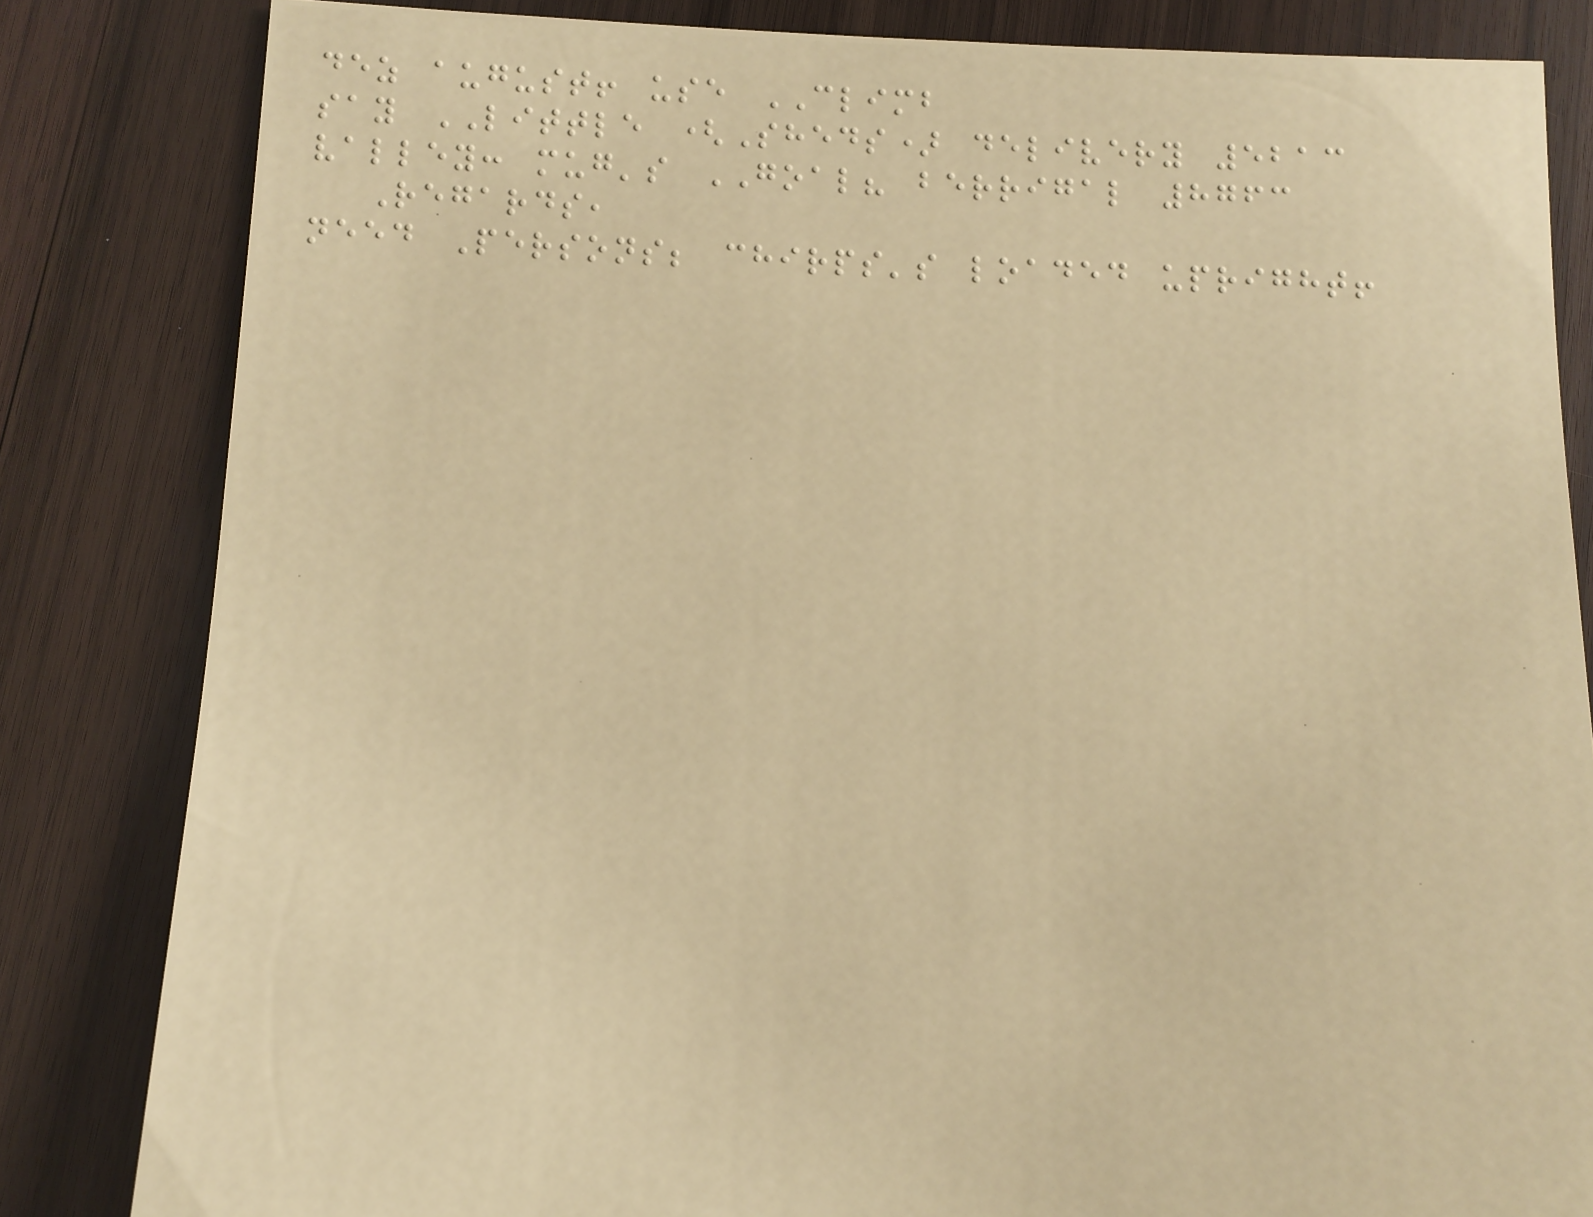dez august! use CLIMB
say LITTLE (Sheds) delivery 5213
valley: mug's GOAL? berrigal 8763
Regards,
need Persons; chirps's loaded upright!
